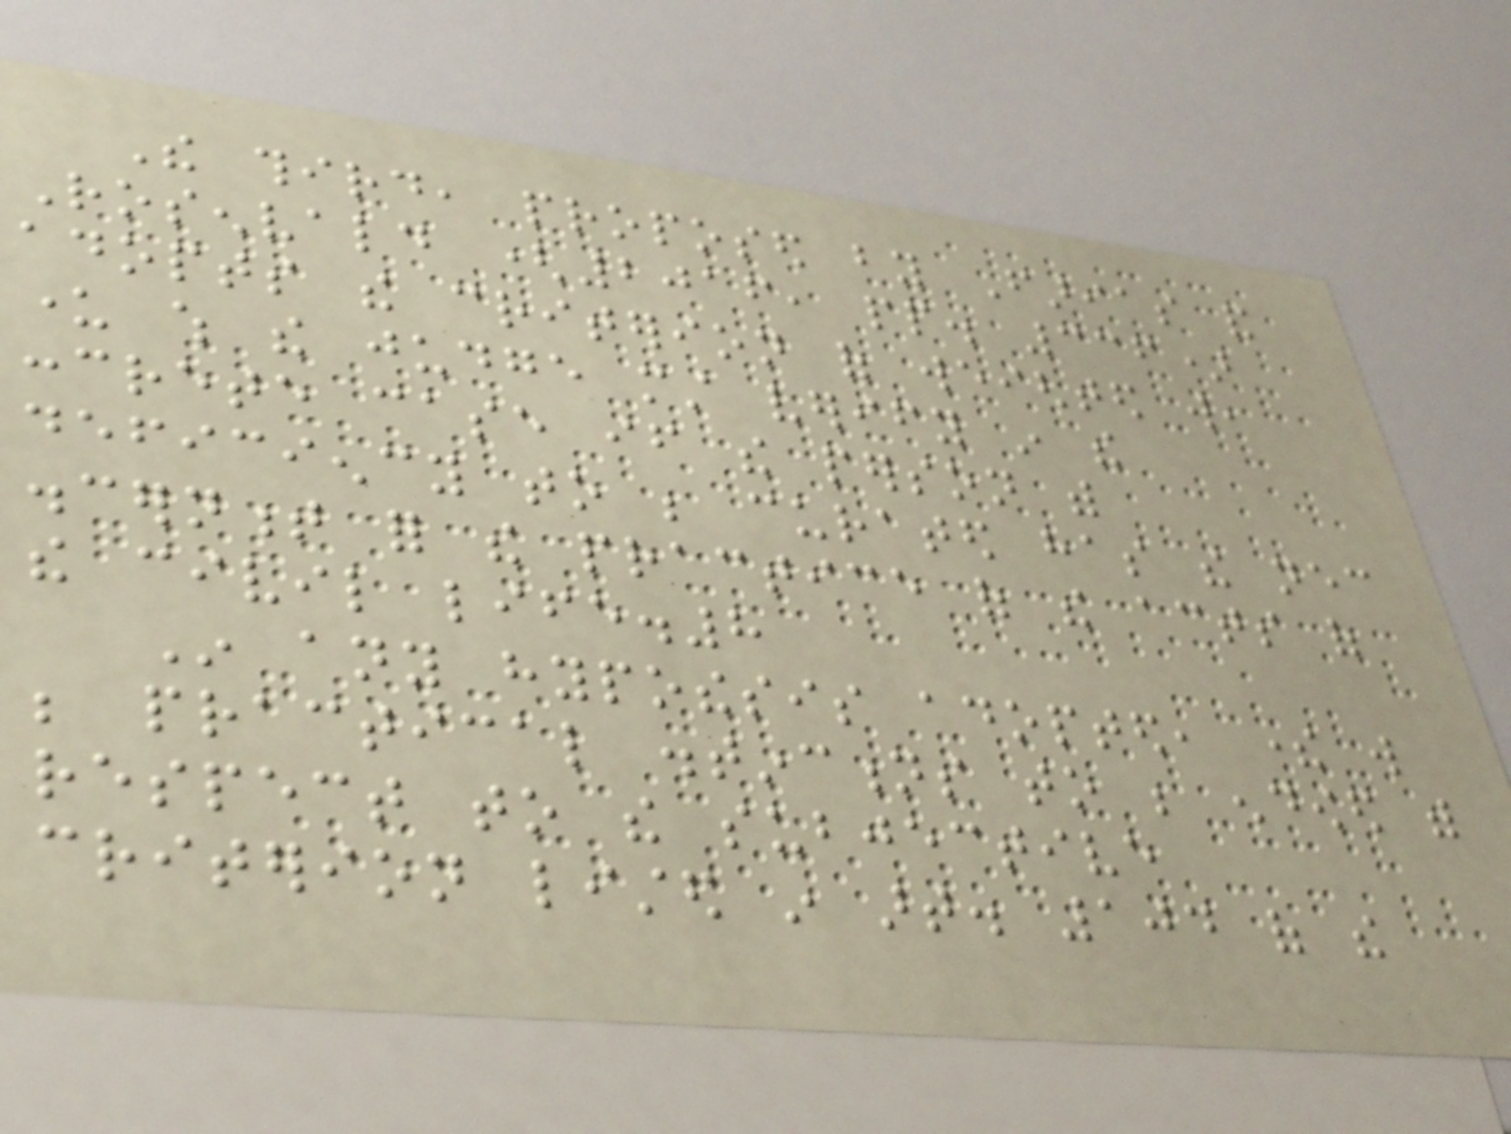The third, proposed by Farias and
Rosenvald (2016, pp. 336)
adopts the criterion of weighted will,
under which the judge must verify in the
concrete case if the person with
deficiency to be curated has the necessary
discernment for the practice of the acts of
the civil life.8
In any hypothesis adopted, there will
be practical distinctions to be endowed with
respect to the subjective
criterion listed in art. 104 of the
